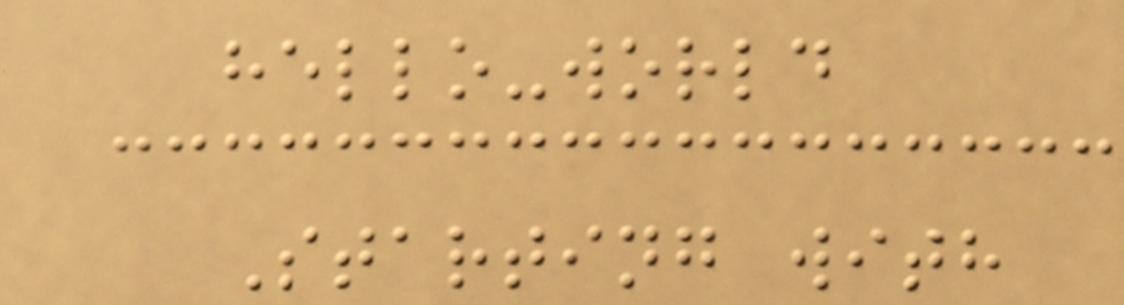hello-world
Starting with
